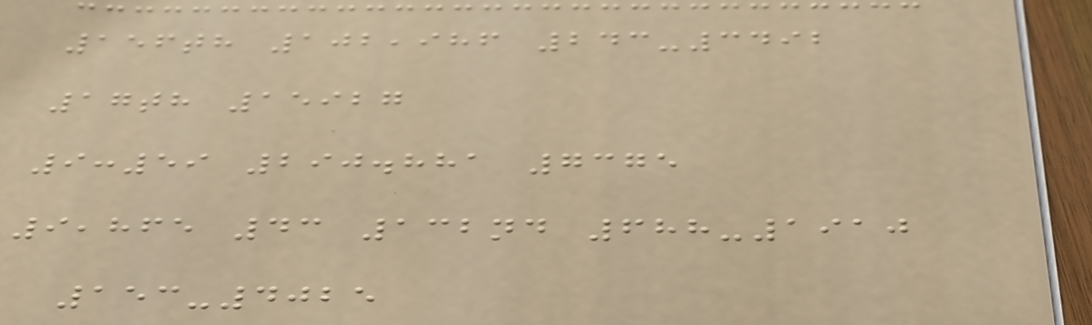156th 102,986 243-3492
17th 15927
9:59 290.881 7375
9,865 43 132nd 688-1910
153-4025
